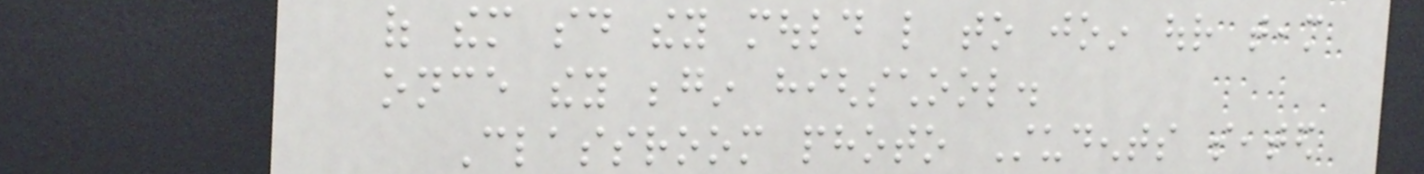of them said they mould like to join our team
once they begin highschool.
Classroom photo Students seated
